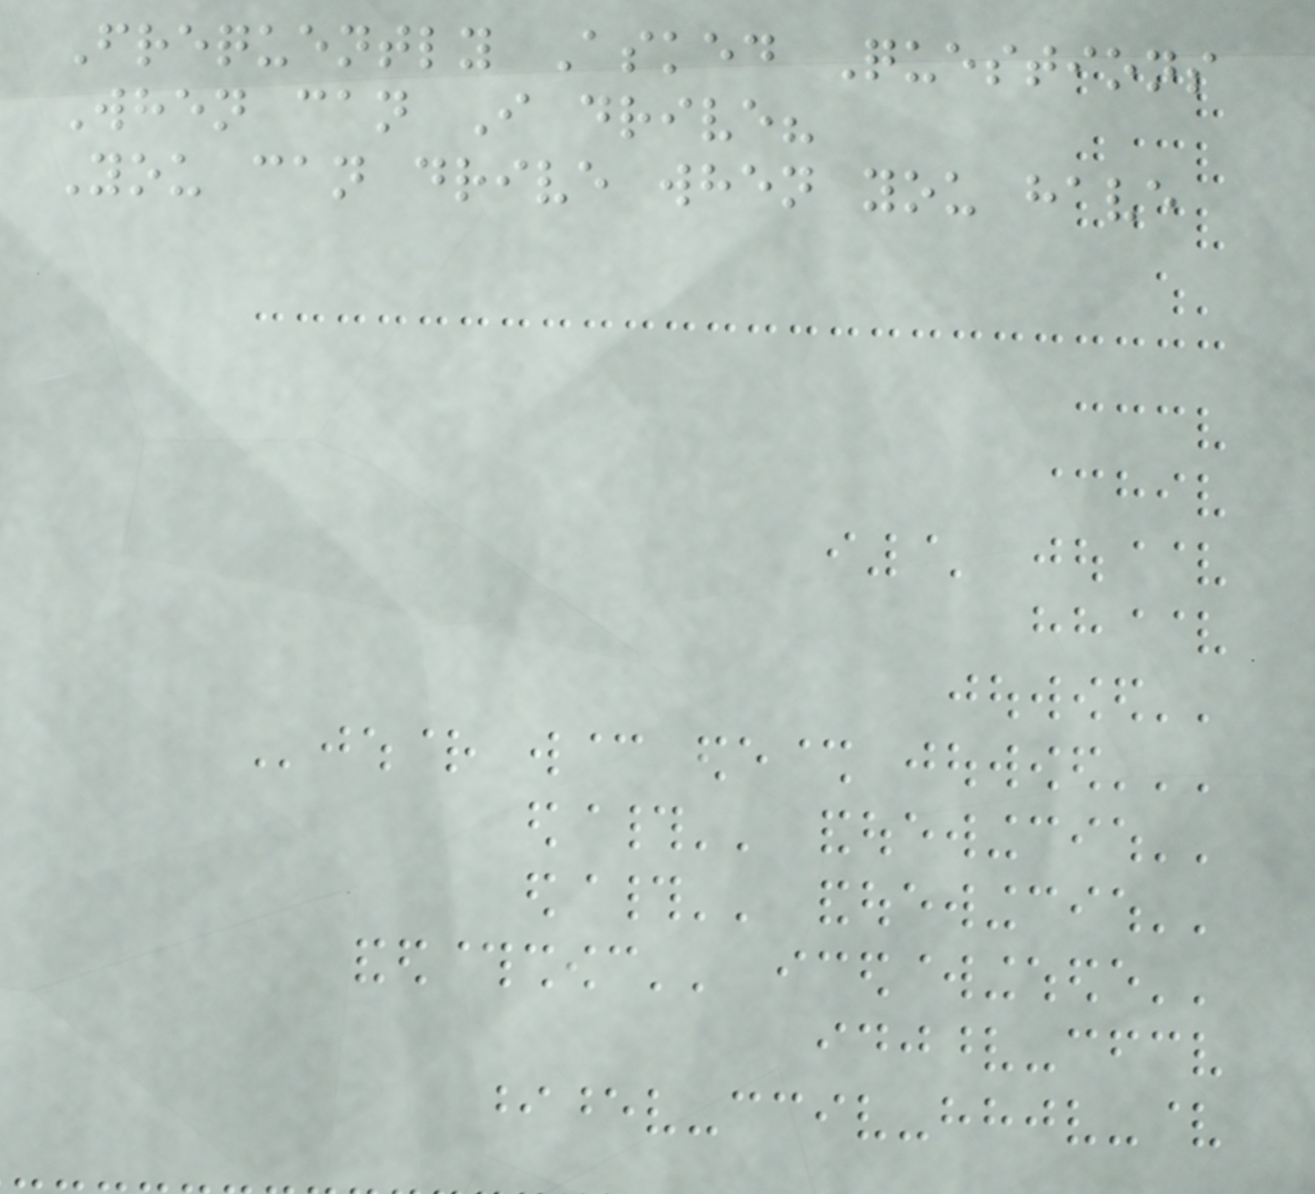Frequently Asked Questions
When can I drive?
You can drive when you have
